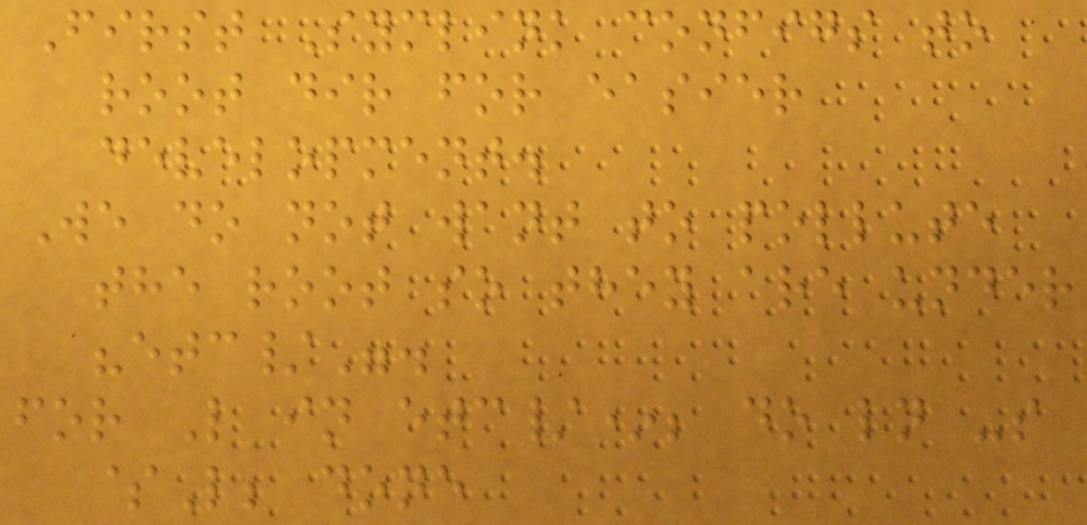First Symlink configs to
root dir for easier
development.
We do not want to pollute
the root so they are under
"etc/".
for L in etc/*; do ln -s
$L; done
